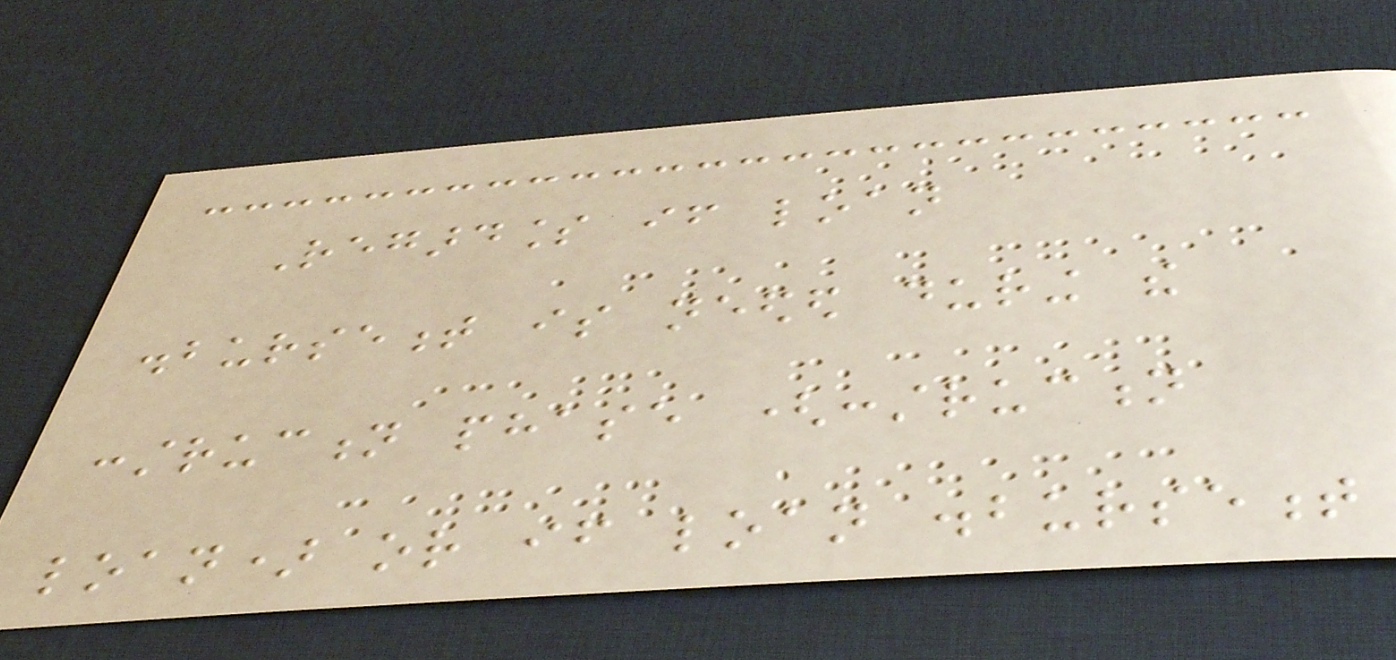Regardless if loan
disbursement is needed during the
construction phase (construction
loan) or if loan disbursement
